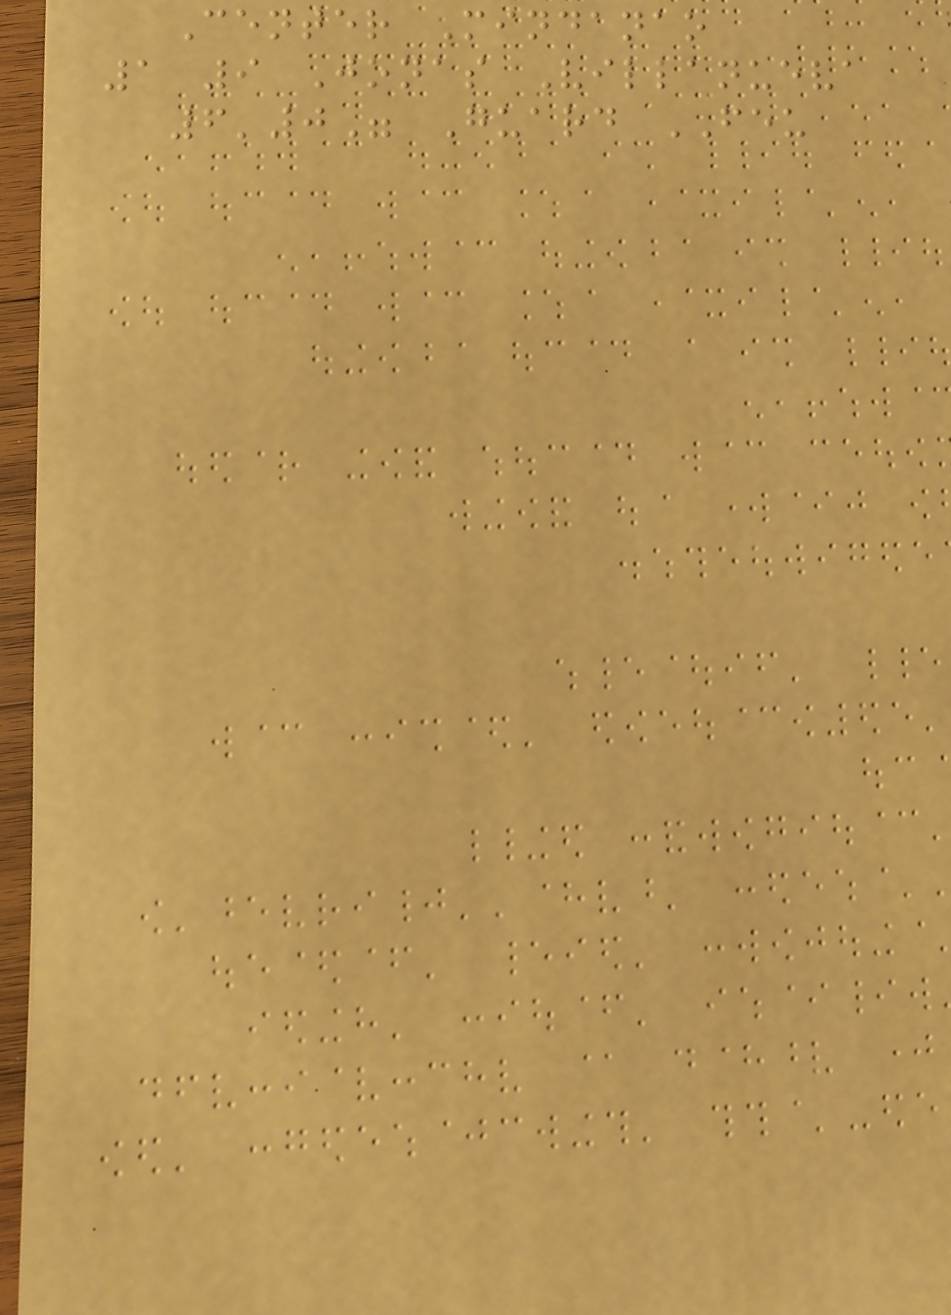Center Mindanao
1 9 Jonas Villanueva
6'0" Guard FEU
